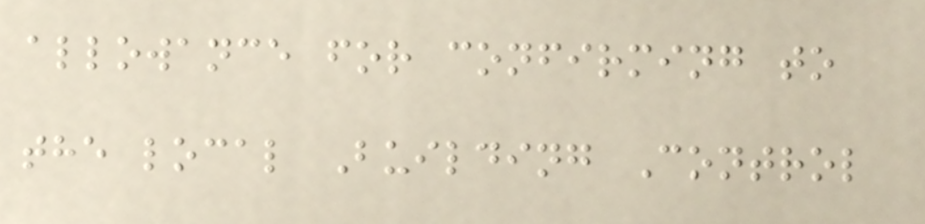allowance for confirming to
the local Building Control
